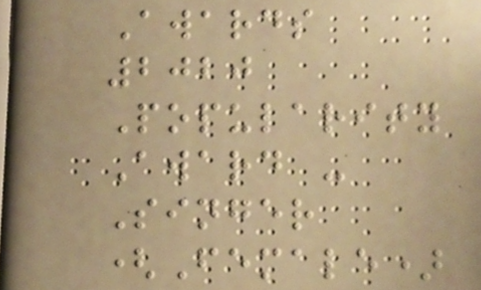Awards
2020
Popularity
Award -
Singer
(Female)
